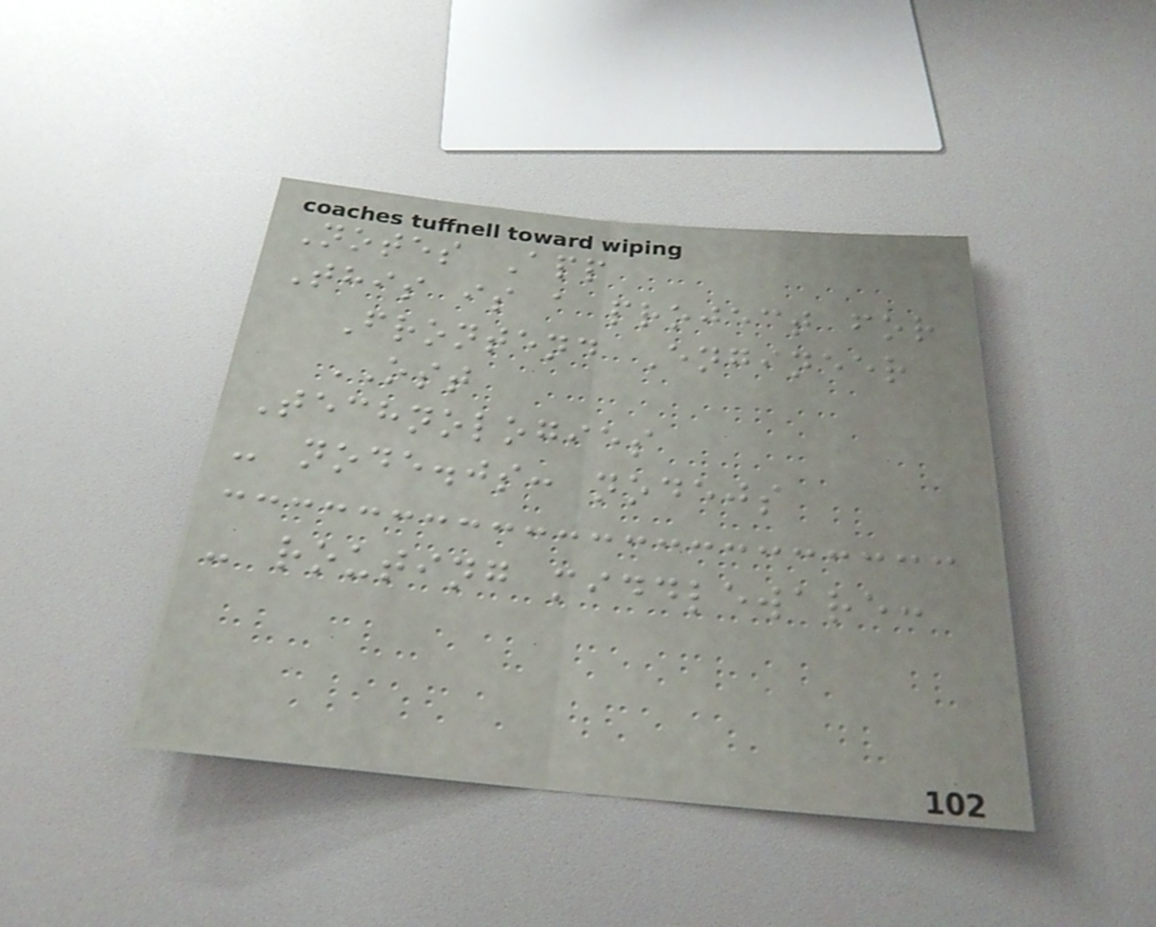Notes App
This is a project for
Frontend Engineer
OST
Technologies
- node.js: nodejs
- routing middleware:
